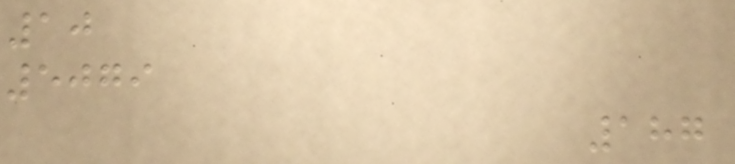10
5079
187
